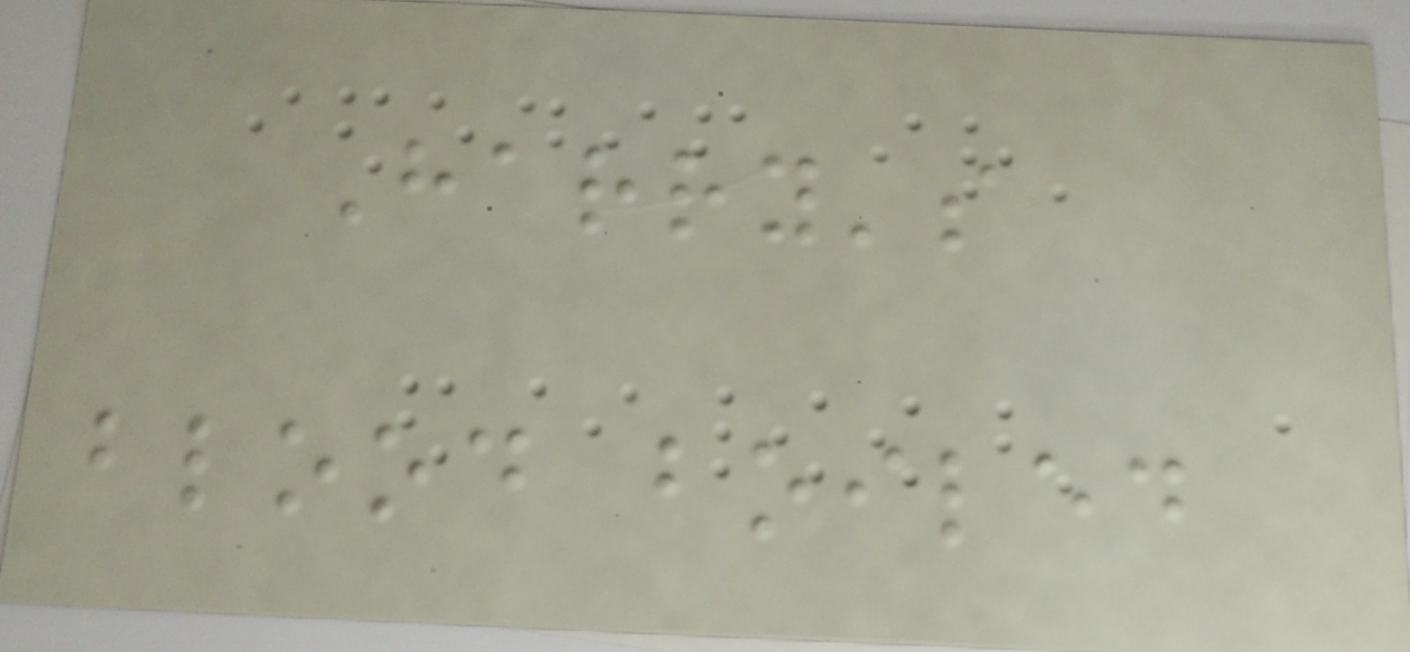Harry's
blood boiled
